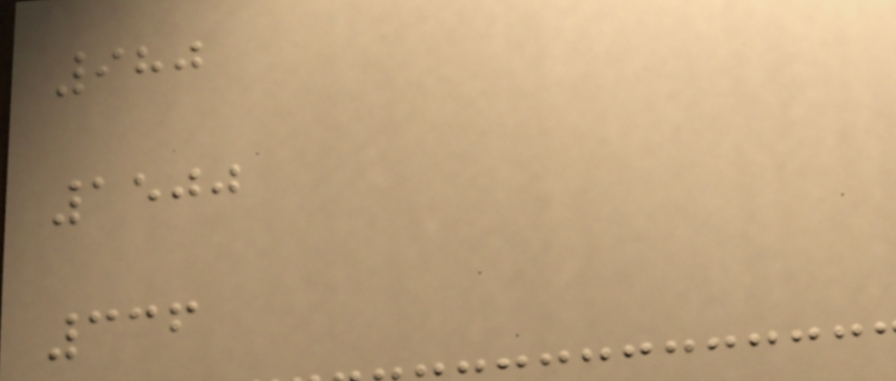980
1500
336
